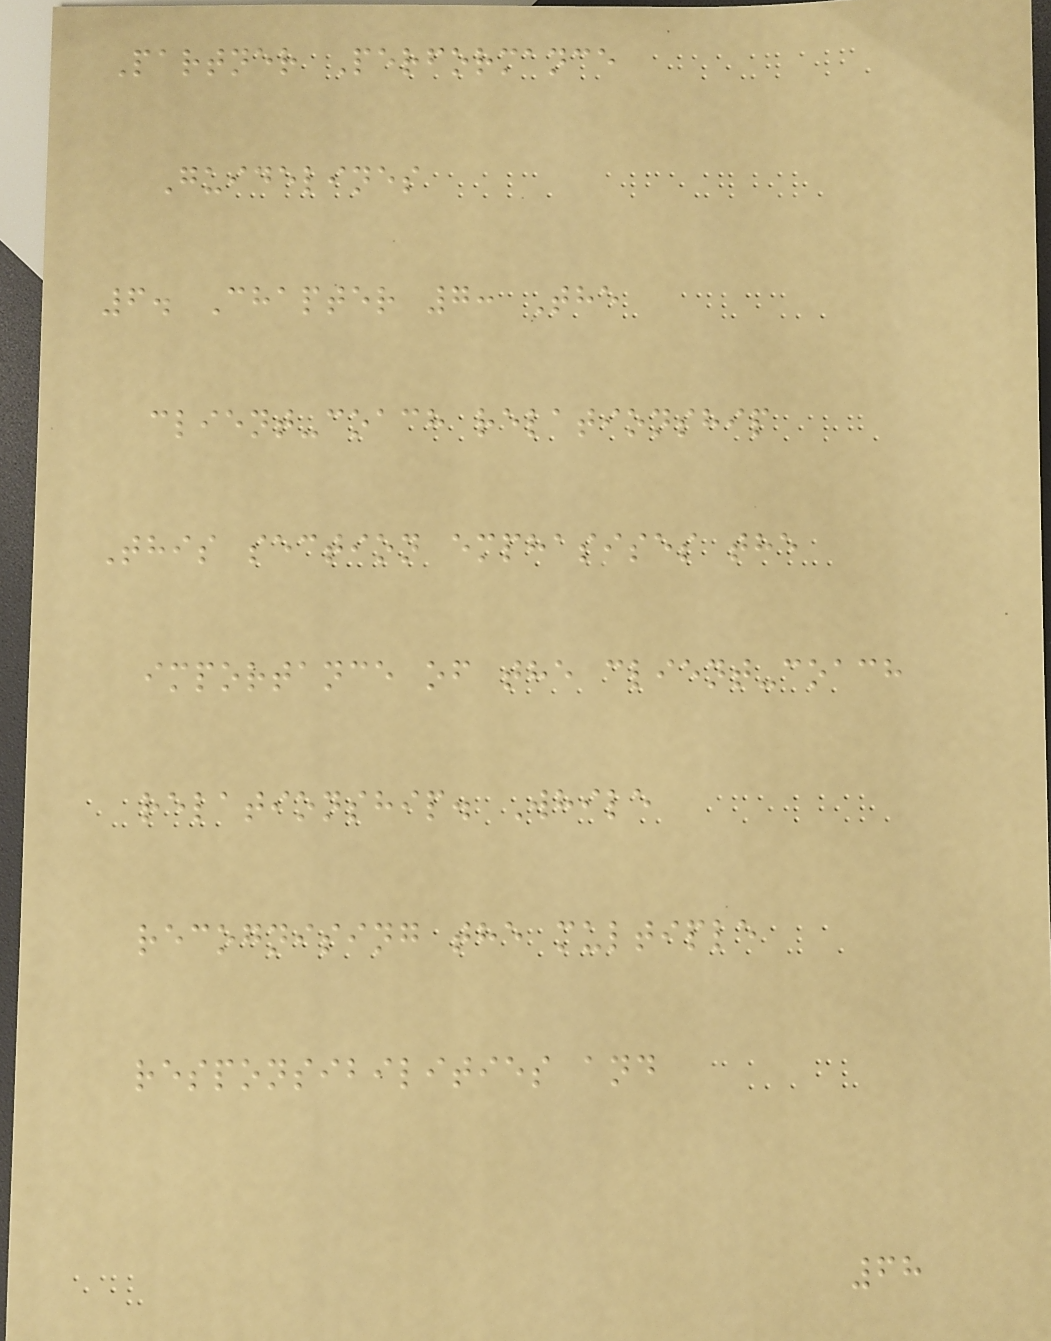Partner Performance
Guidelines
6. Chapter 7: The
client-coach relationship
This section emphasises the
importance of the client-coach
relationship. While
recognising the multiple
responsibilities and
68
